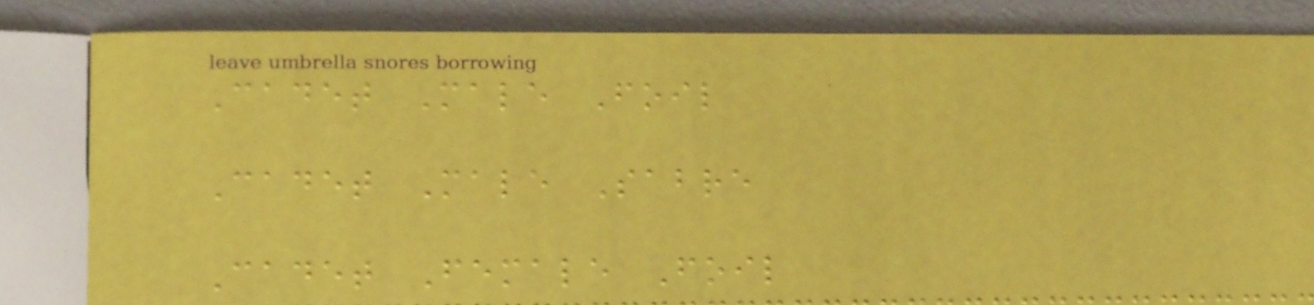Cadet Male Foil
Cadet Male Sabre
Cadet Female Foil
